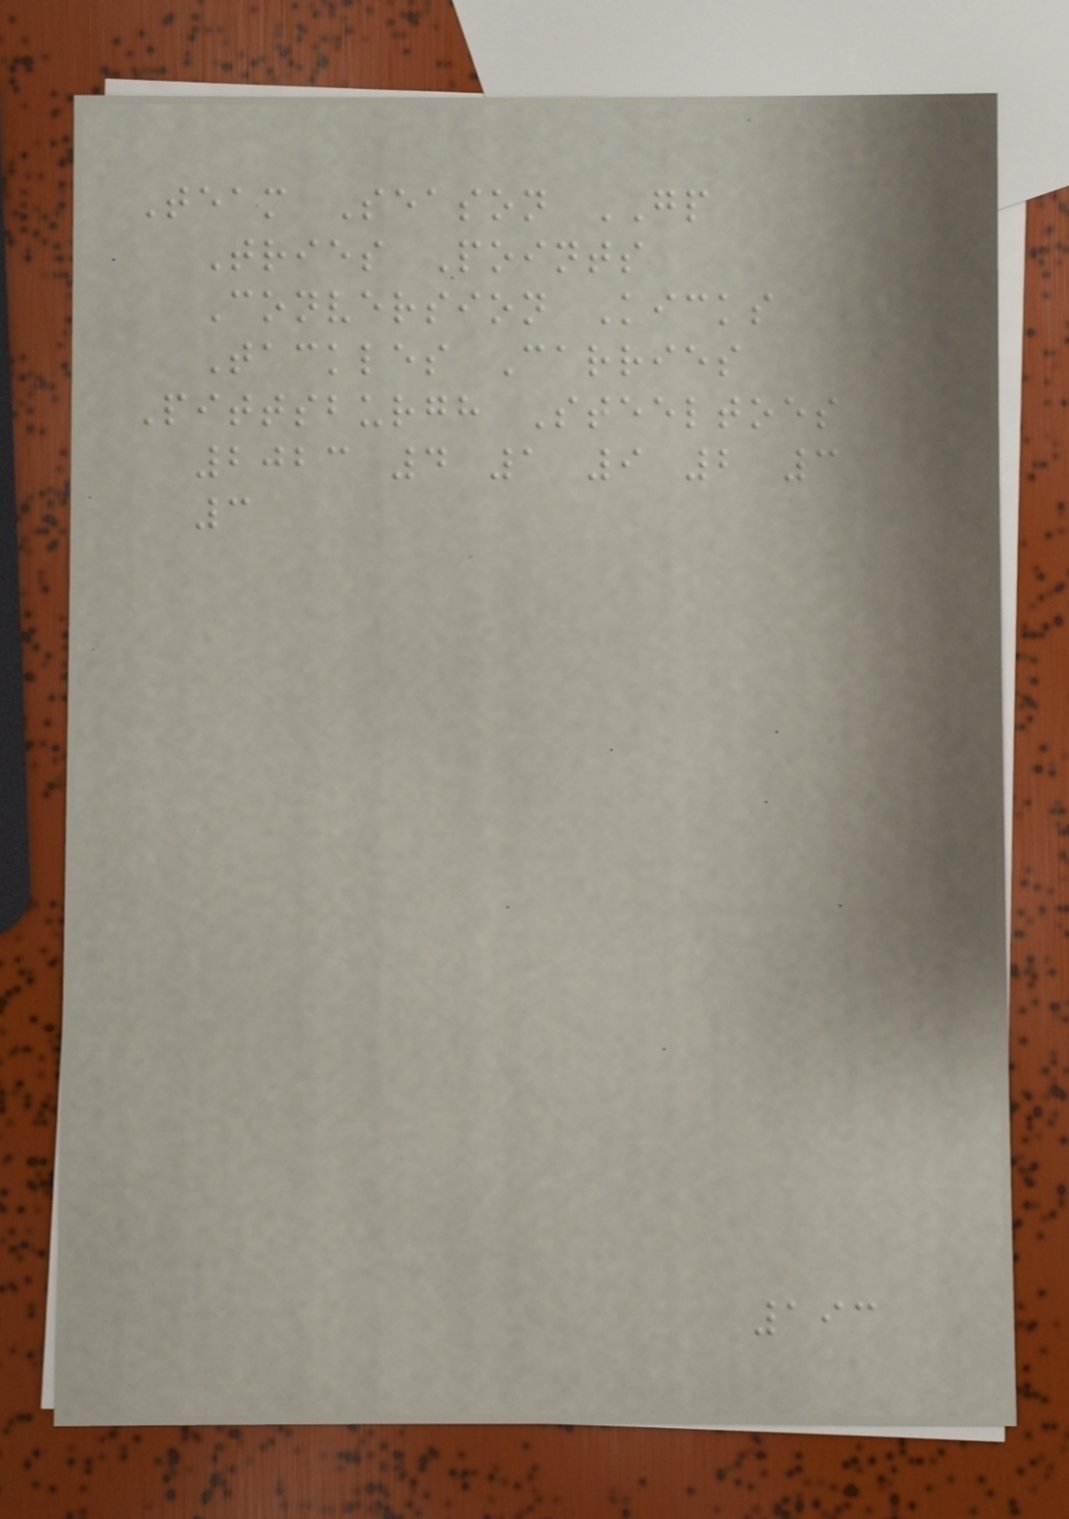Team Season GP
Tries Points
Conversion Kicks
Tackles Carries
Pittsburgh Steeltoes
2023 4 1 9 2 3
3
193
